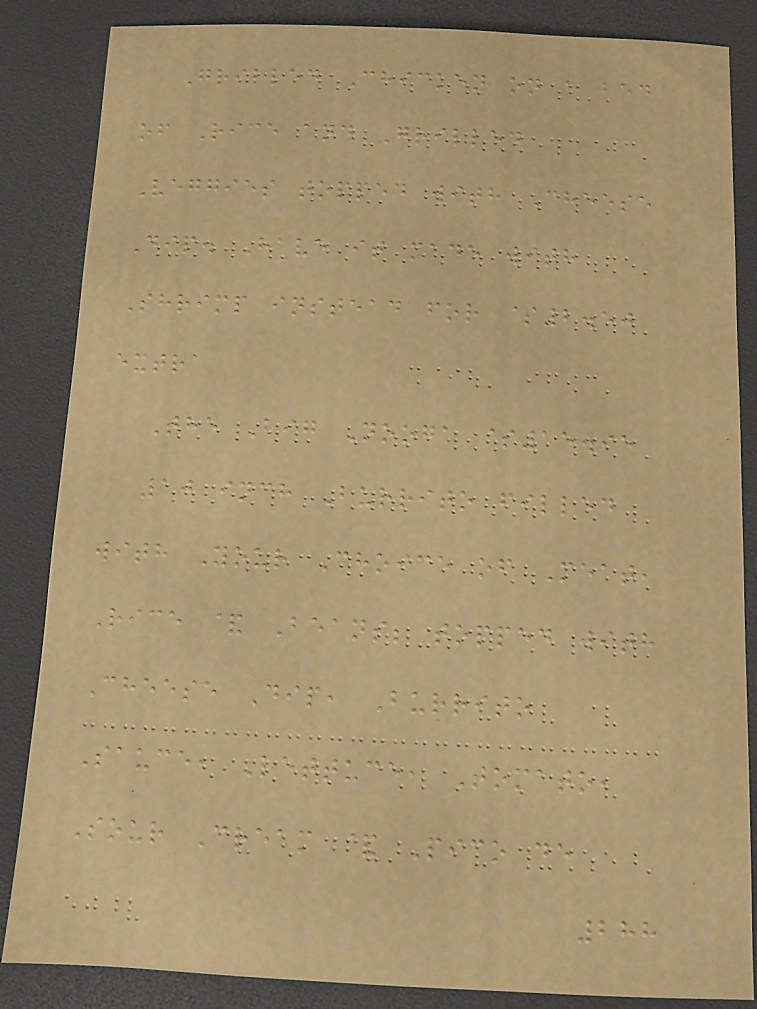Grilled Chicken on a bed
of Rice and Grilled
Veggies topped with Cheese
Dip. Have it made with
Shrimp instead for $2.50
extra
The Big Nooga $15.95
10 inch Burrito filled
with Your Choice of Meat,
Rice & Beans; topped with
Cheese Dip, Burrito
Sauce, Lettuce, Tomato,
Sour Cream & Pico de
288
